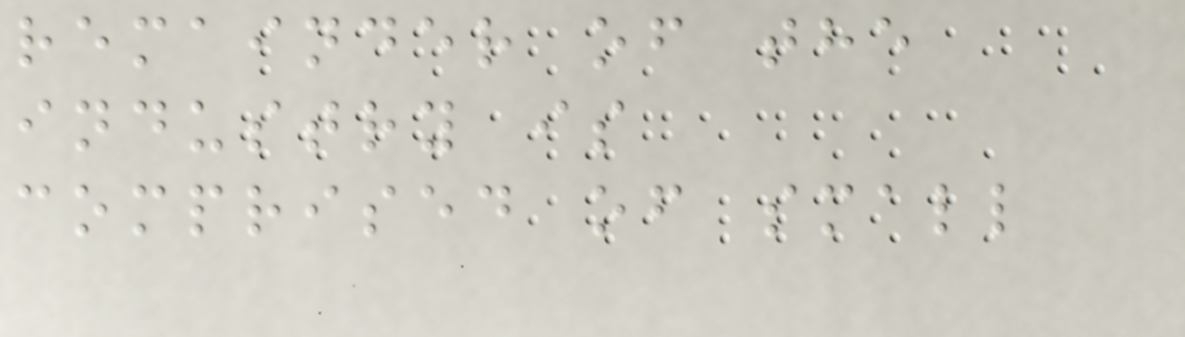remainder of the
industry is
comprised of small
